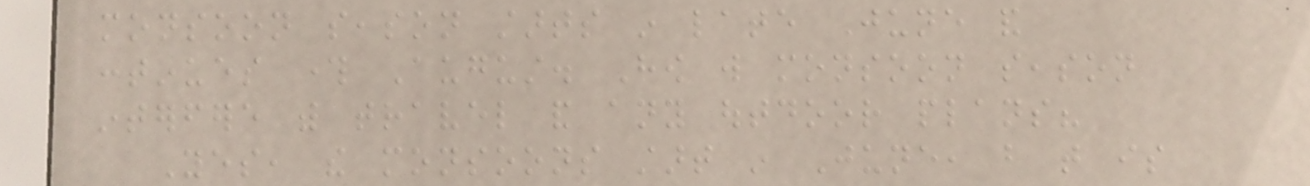monsoon season starts in late June and
continues through August. How will monsoon season
interfere with travel and any outdoor plans?
Yes, the monsoons start in June, but that is
